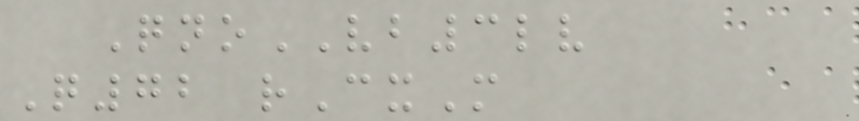QnoVB3lv
Q72 rCxM
